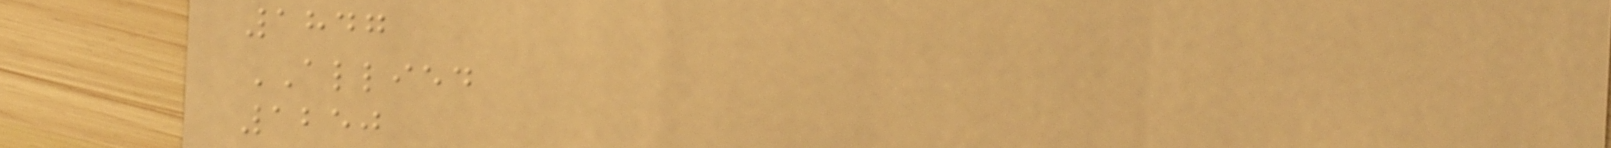1847
ALLIED
1250
